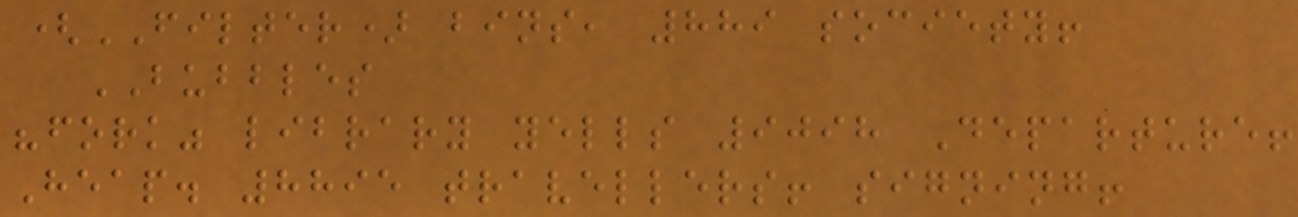(FILTER) bins, 889 society!
BUBBLES
"fork" library yells 9098 Departure!
Heap. 8895 travellers! signing!
